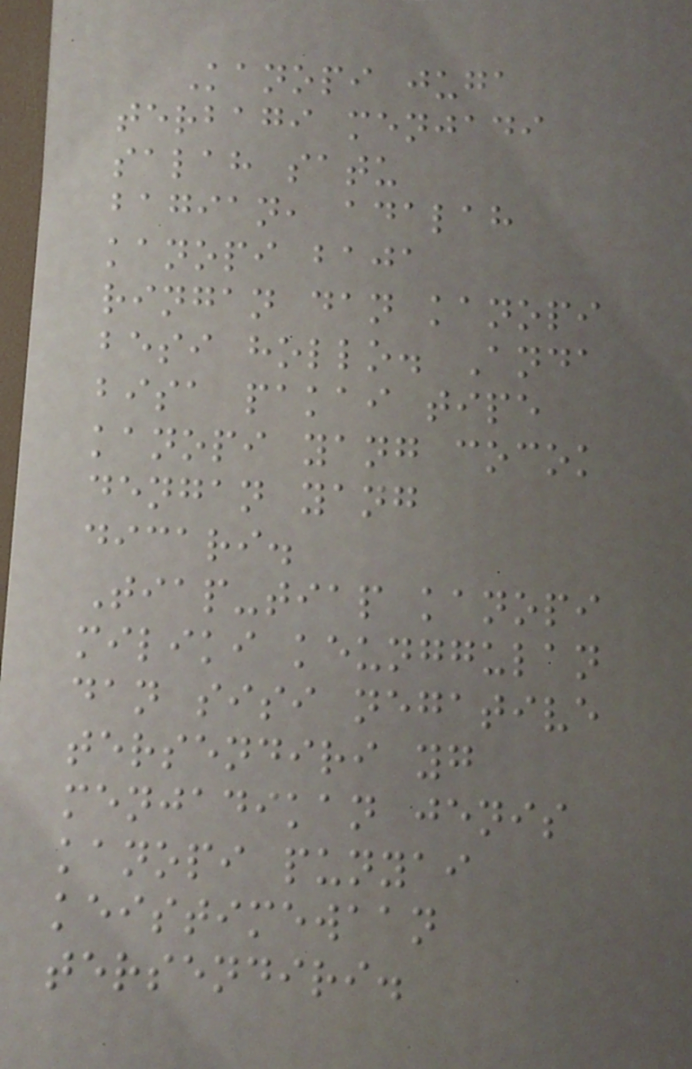Kanopi juga
terbagi menjadi
salah satu
bagian, adalah
kanopi baja
ringan dan kanopi
besi hollo. Anda
bisa pakai tipe
kanopi yang cocok
dengan yang
dicari.
Tiap-tiap kanopi
miliki keunggulan
dan sisi negative
tersendiri yg
menjadikan jenis
kanopi punyai
keistimewaan
tersendiri.
